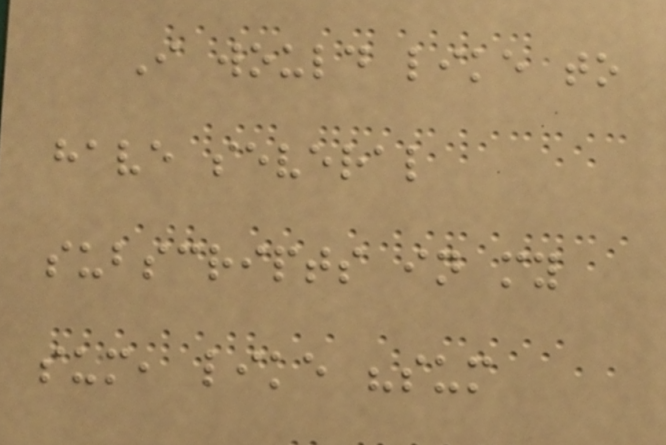I would like to
have several
subscripts in my
sum, like "sum
